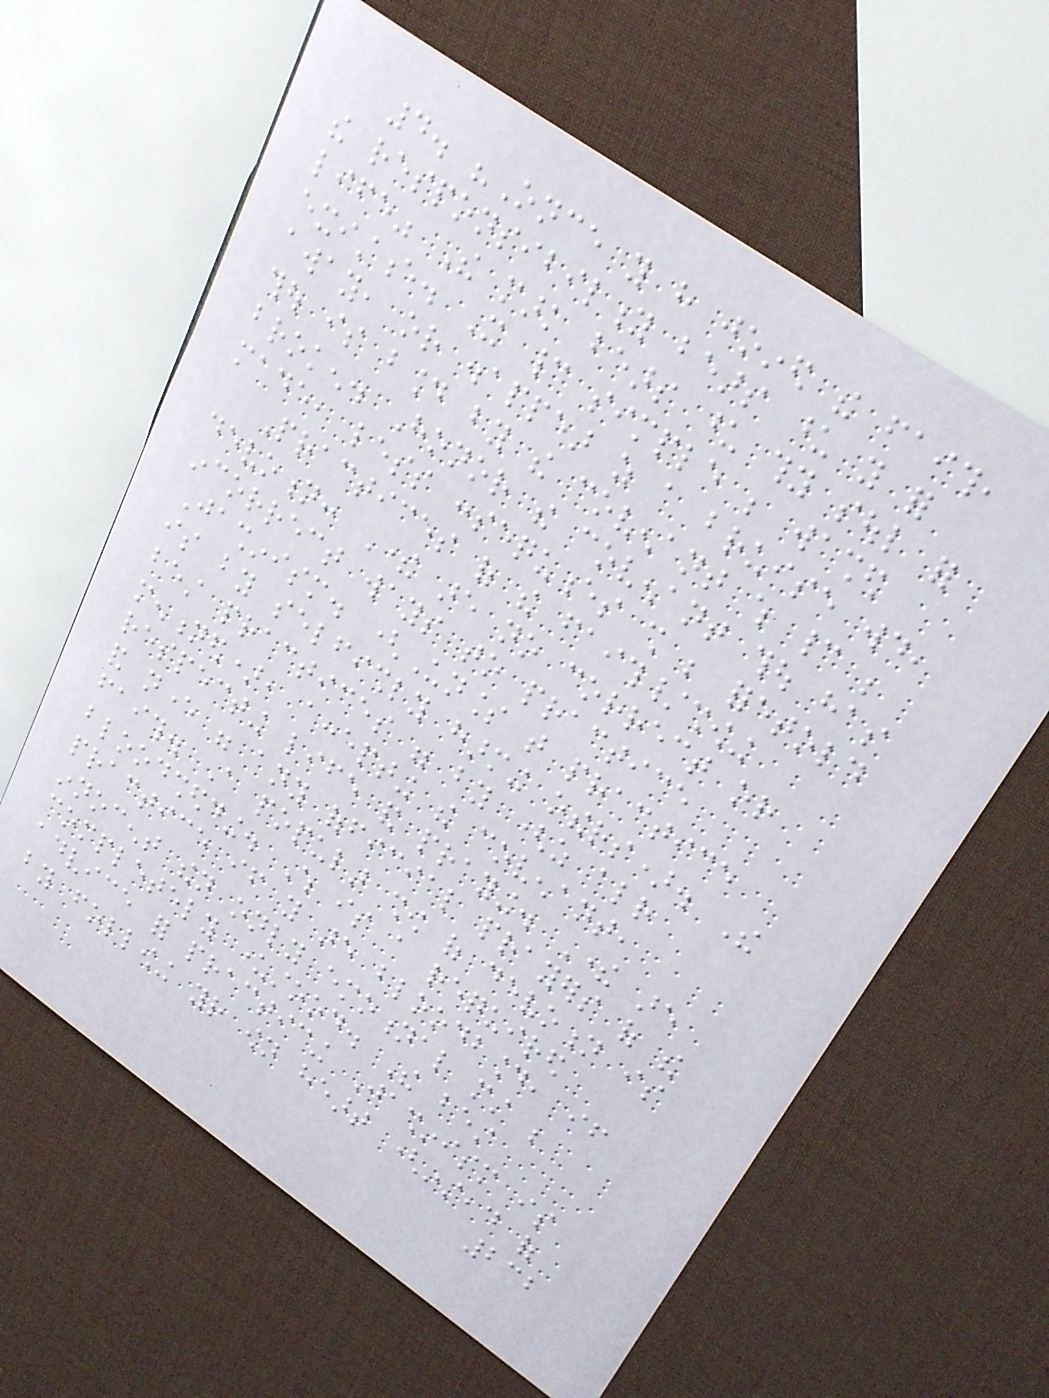4. "Once you have joined the faith,
the responsibility bears upon you for
life" The mark bears upon thy soul for
existence. It cannot simple be washed
away, or disappear as a bruise would,
thou is bound by the covenant which cannot be
broken. Honor the covenant thou has
made, less consequences shall be foretold
Practices of the faith/showing
devotion: There are no correct or
incorrect ways to practice
Jashinism. (Unless that practice
is by selfishly harming others). The
best practices were by (as already
mentioned), accepting the covenant,
respecting life and praying. There are
and never were any official prayers of the
faith. A popular show of devotion is
bloodshedding. Which is a required
practice if you are bloodbound, if
innocent then only emotional must be
completely understood. The best
advice for practicing Jashinism is
by following your own heart (instead of
232
